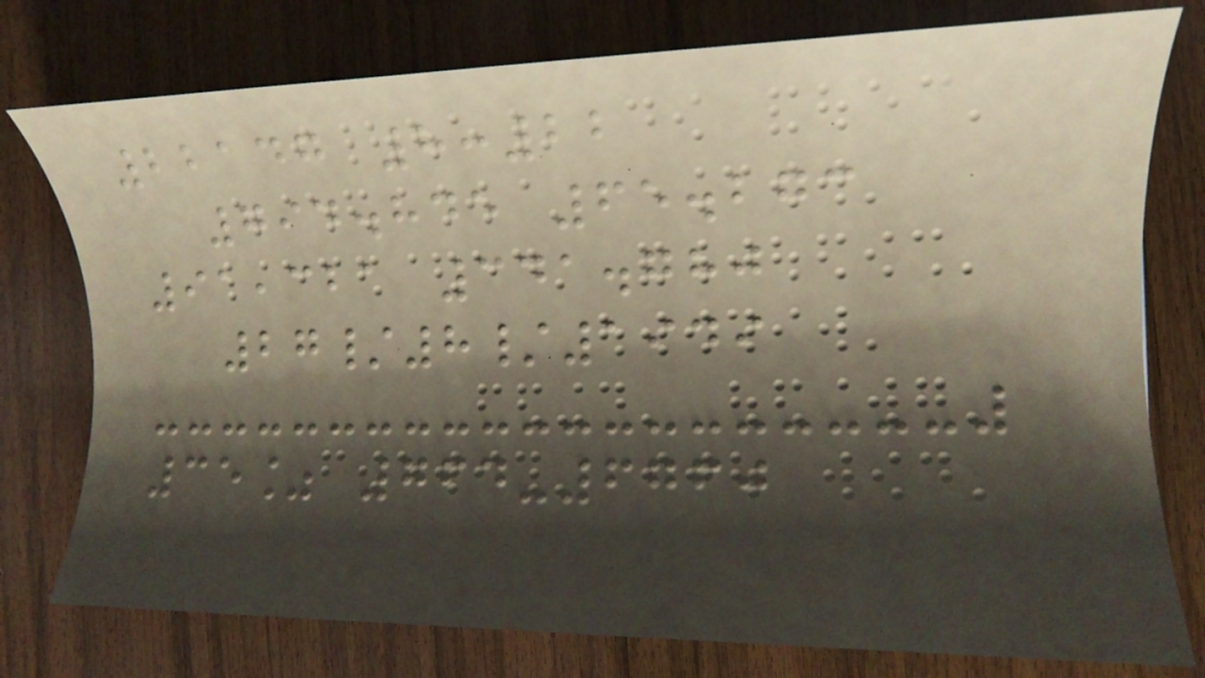22147 8:22
794.845 65.273
91,321 341.780
27/8/1949
35% 764-6760
